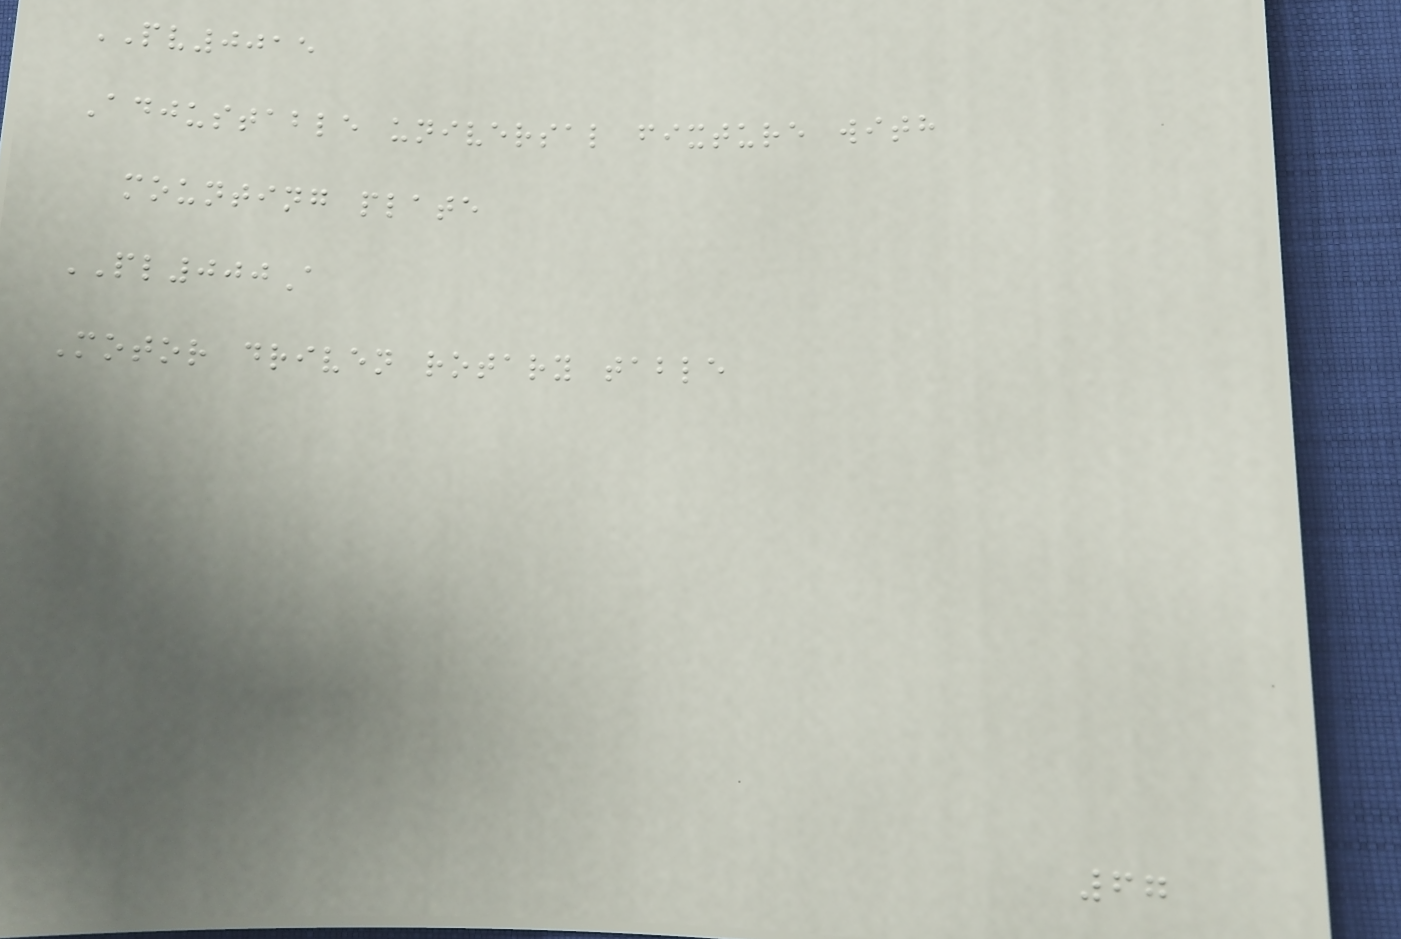PV0015
Adjustable universal fixture with
mounting plate
PL000A
Motor driven rotary table
67
